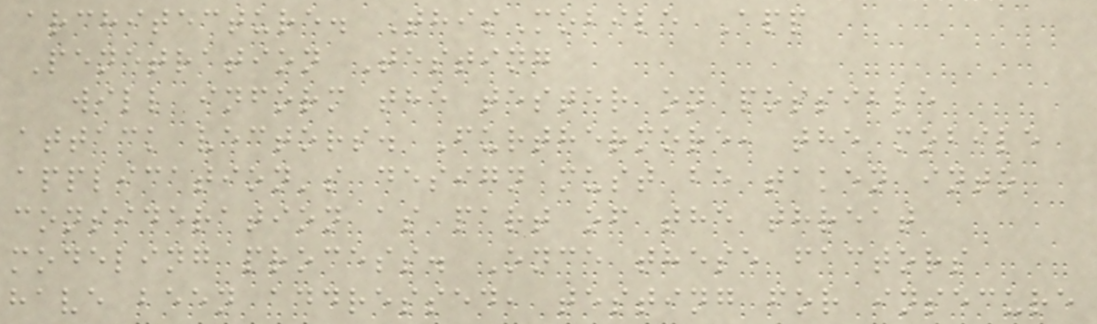architecture. ThisMobile App
Penetration Testing
will inform the tester on possible
attack vectors. Furthermore, the mobile
application's design must be taken into
consideration as part of the threat
modeling process. Once these factors
have been addressed, testing for insecure
